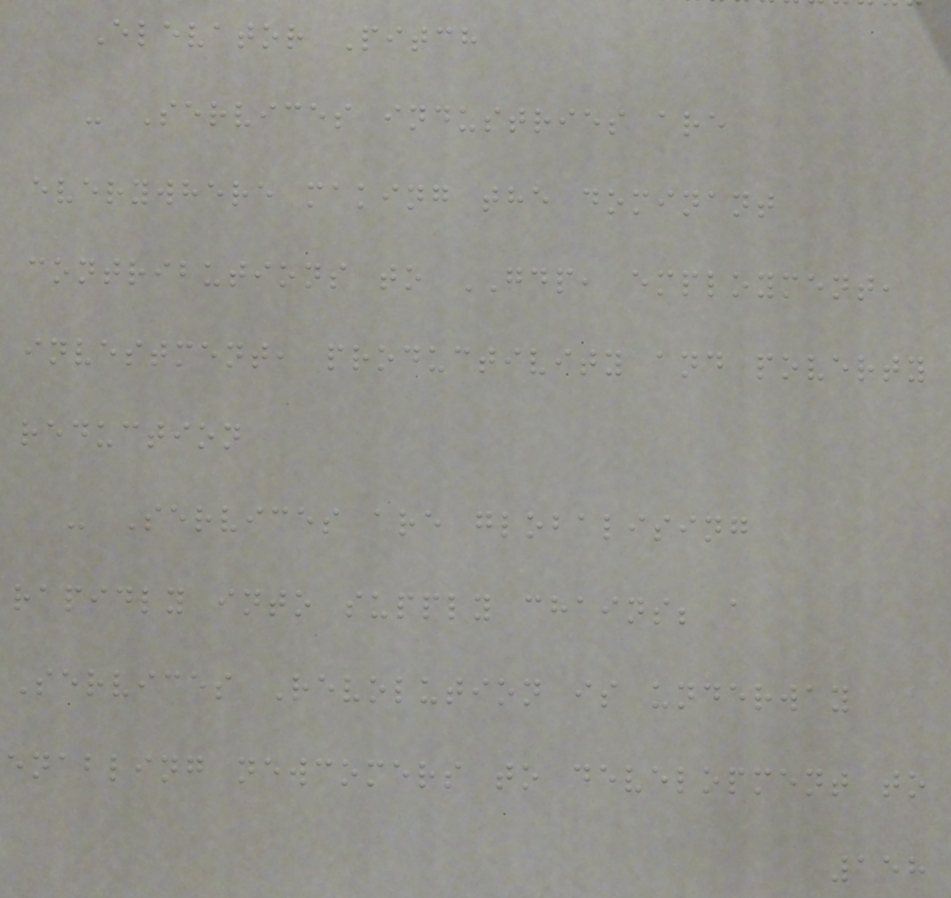Elevator Pitch
- Services industries are
everywhere making the dominant
contributions to GDP, employment,
investment, productivity and poverty
reduction
- Services are globalising
rapidly into supply chains; a
Services Revolution is underway
enabling newcomers to development to
158
